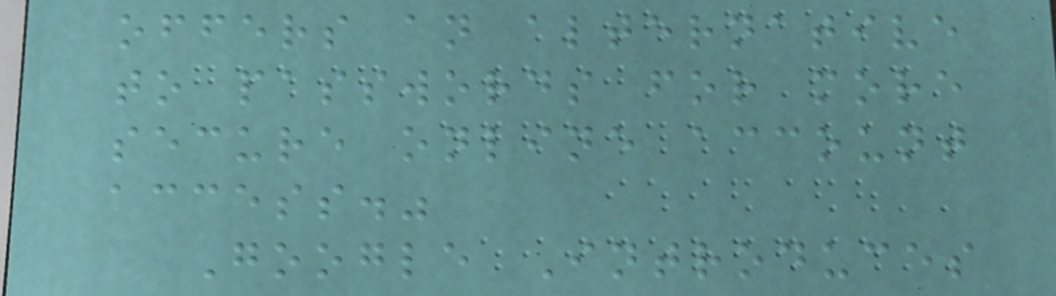offers an alternative
to passwords for more
secure online account
access."
Google Introduces
